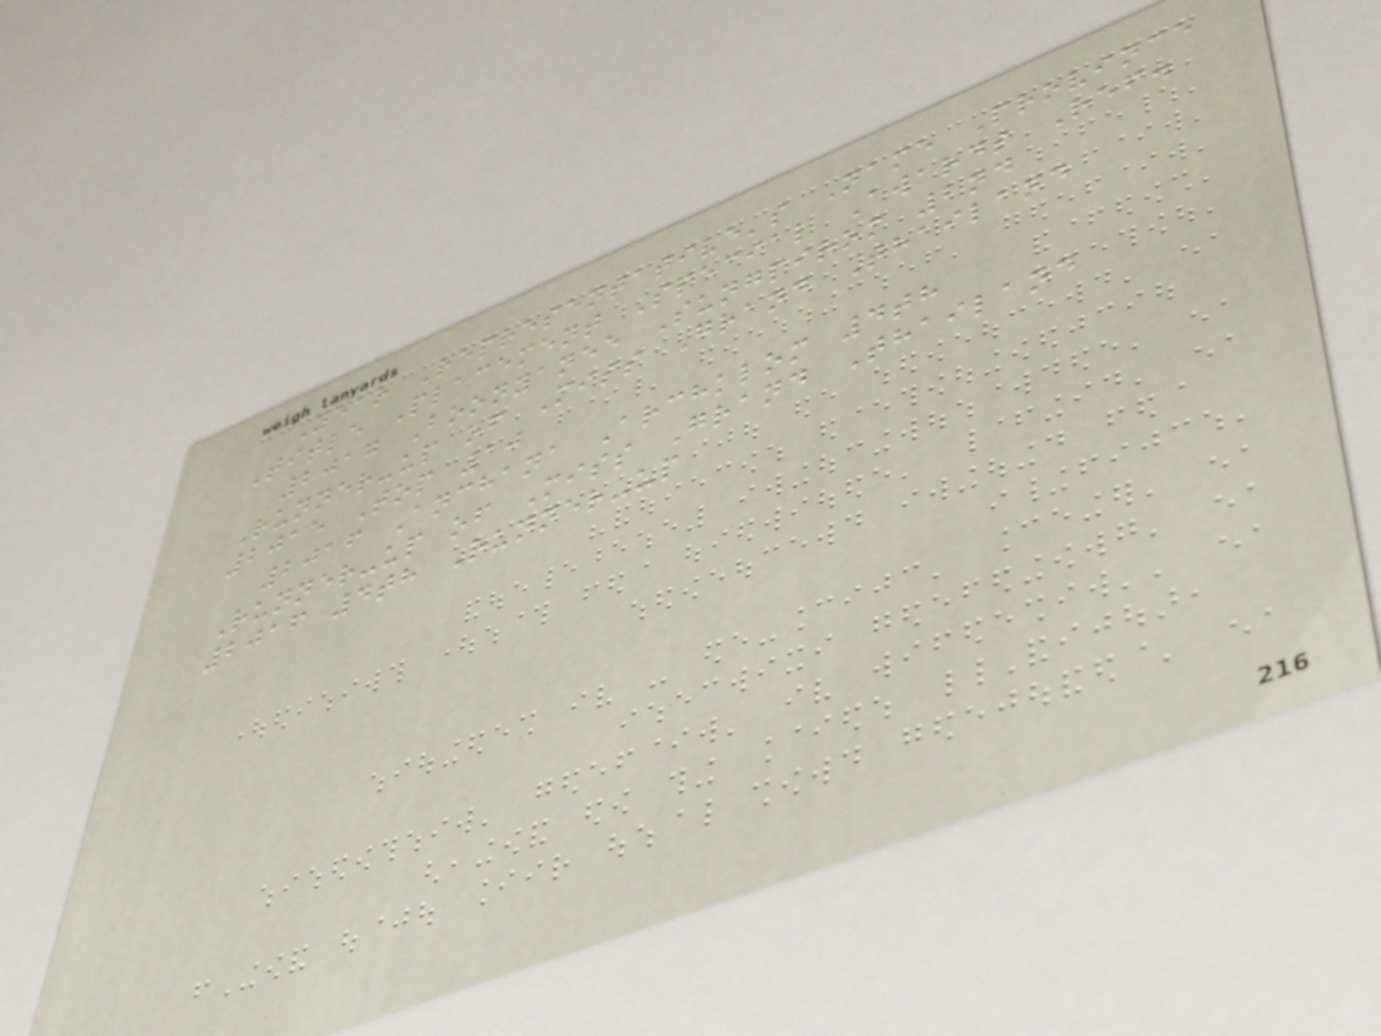Year Representative's Name Province
Title Placement Special Awards Ref.
2017 Boonyanee Sungpirom 2nd
Runner-up of Miss Grand Thailand
2015 Top 10
2016 Anchana Archklom 4th
Runner-up of Miss Grand Thailand
2016 4th Runner-up
